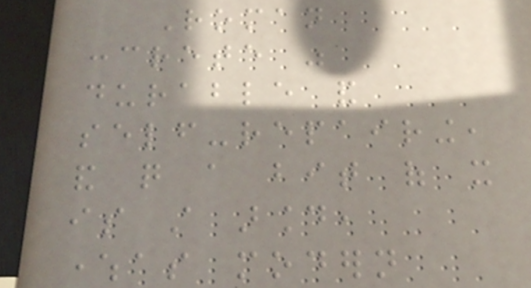Roman
concrete was
durable and
self-repairing,
and quite a bit of it
is still around,
whereas modern
